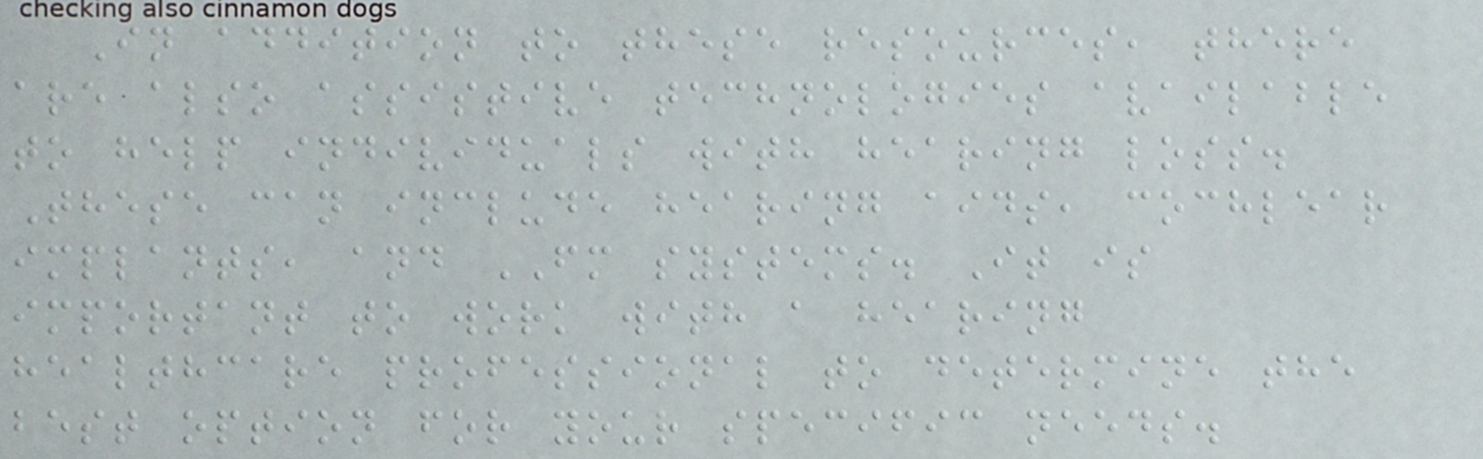In addition to these resources, there
are also assistive technologies available
to help individuals with hearing loss.
These can include hearing aids, cochlear
implants, and FM systems. It is
important to work with a hearing
healthcare professional to determine the
best option for your specific needs.
